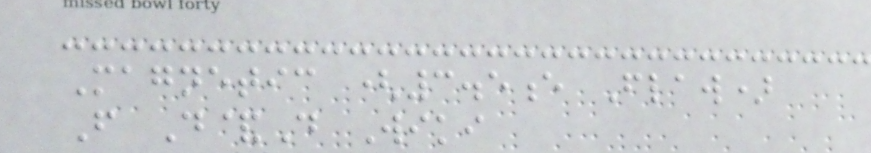Magnetic (3.5e Flaw)
From D&D Wiki
